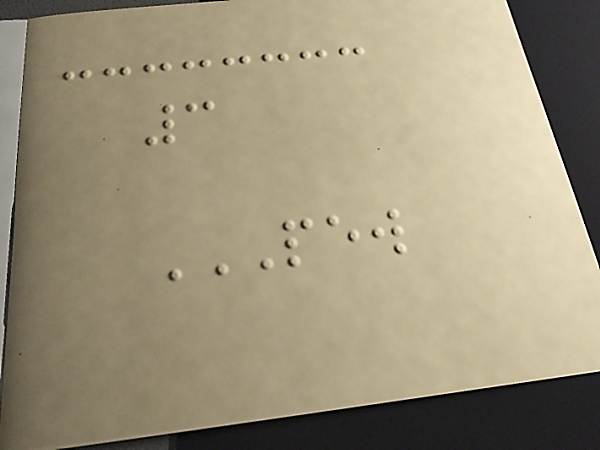3
PEW
